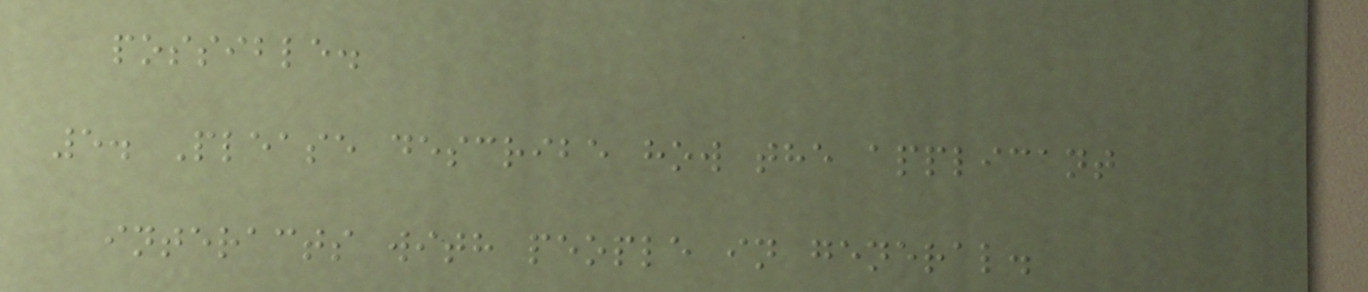possible.
5. Please describe how the applicant
interacts with people in general.
